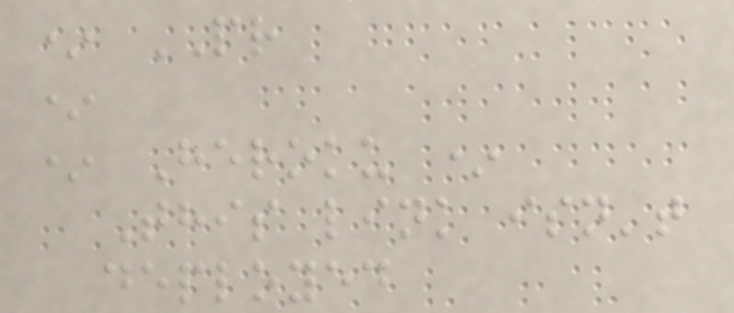* PR
*
* Heroku *
This link isn't
deployed
